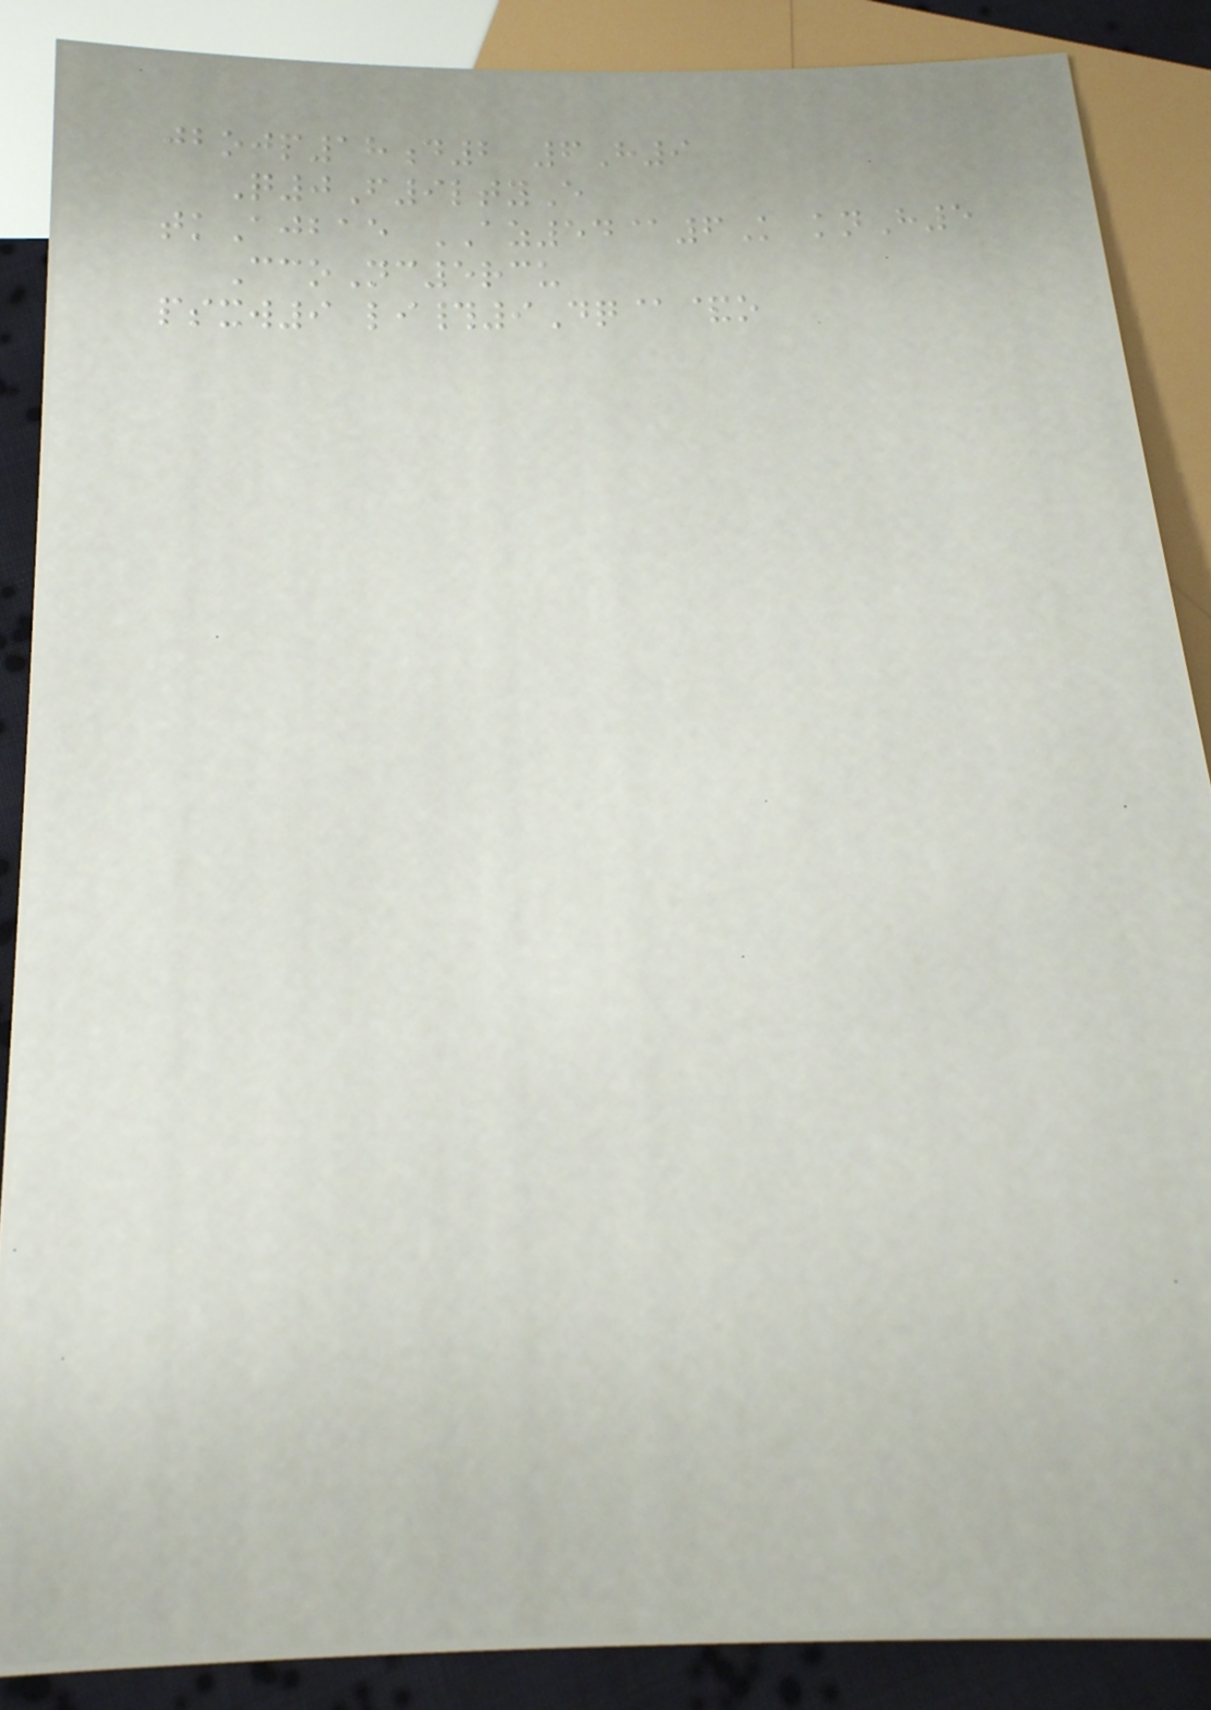jbojp18d2 6H9
Q0F9ltyE
tkAjbae AZ54@6K knH5
CcoNc5rcu
psxw9 li#9Dq@&o
